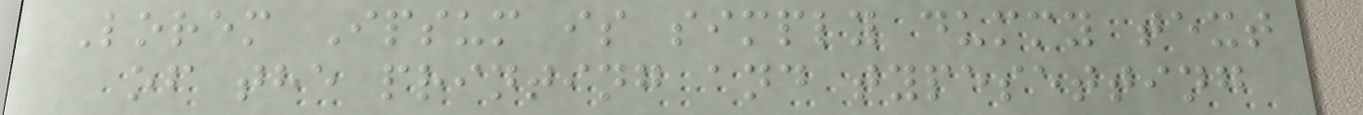Lorem Ipsum is simply dummy text
of the printing and typesetting
